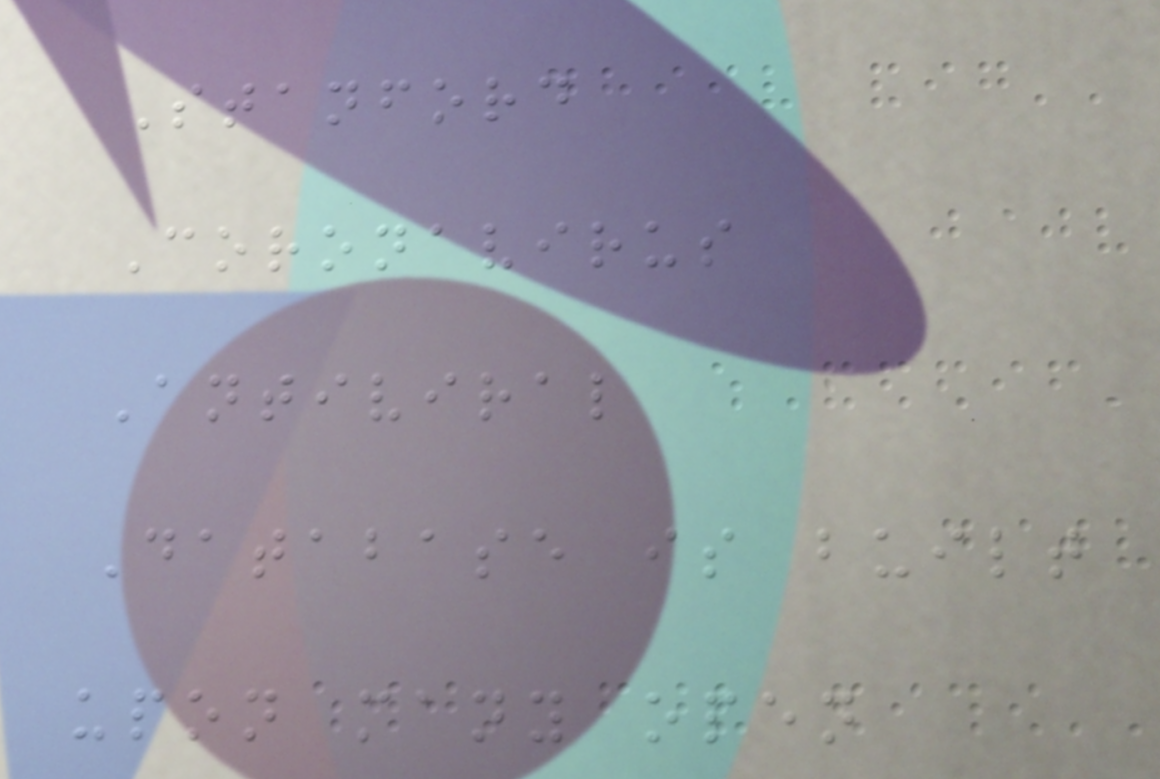Stanford
Coronavirus
Antiviral
Database is built
upon many open
